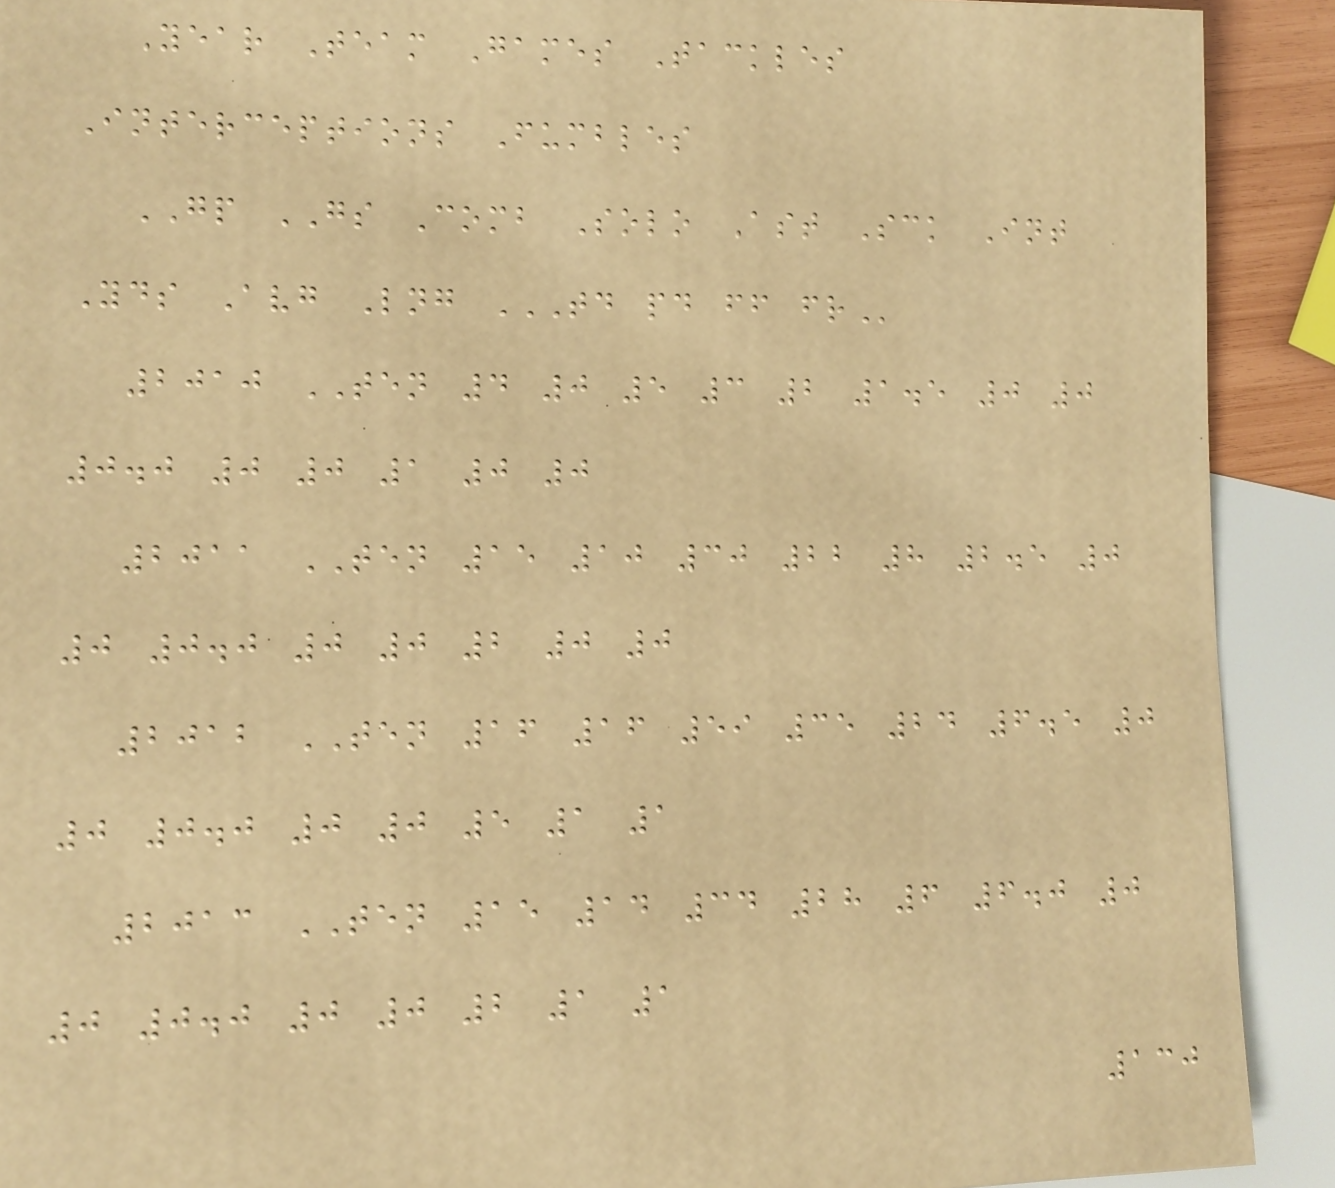Year Team Games Tackles
Interceptions Fumbles
GP GS Comb Solo Ast Sck Int
Yds Avg Lng TD PD FF FR
2010 TEN 4 0 5 3 2 1.5 0 0
0.0 0 0 1 0 0
2011 TEN 15 10 30 22 8 2.5 0
0 0.0 0 0 2 0 0
2012 TEN 16 16 59 35 24 6.5 0
0 0.0 0 0 5 1 1
2013 TEN 15 14 34 28 6 6.0 0
0 0.0 0 0 2 1 1
130
